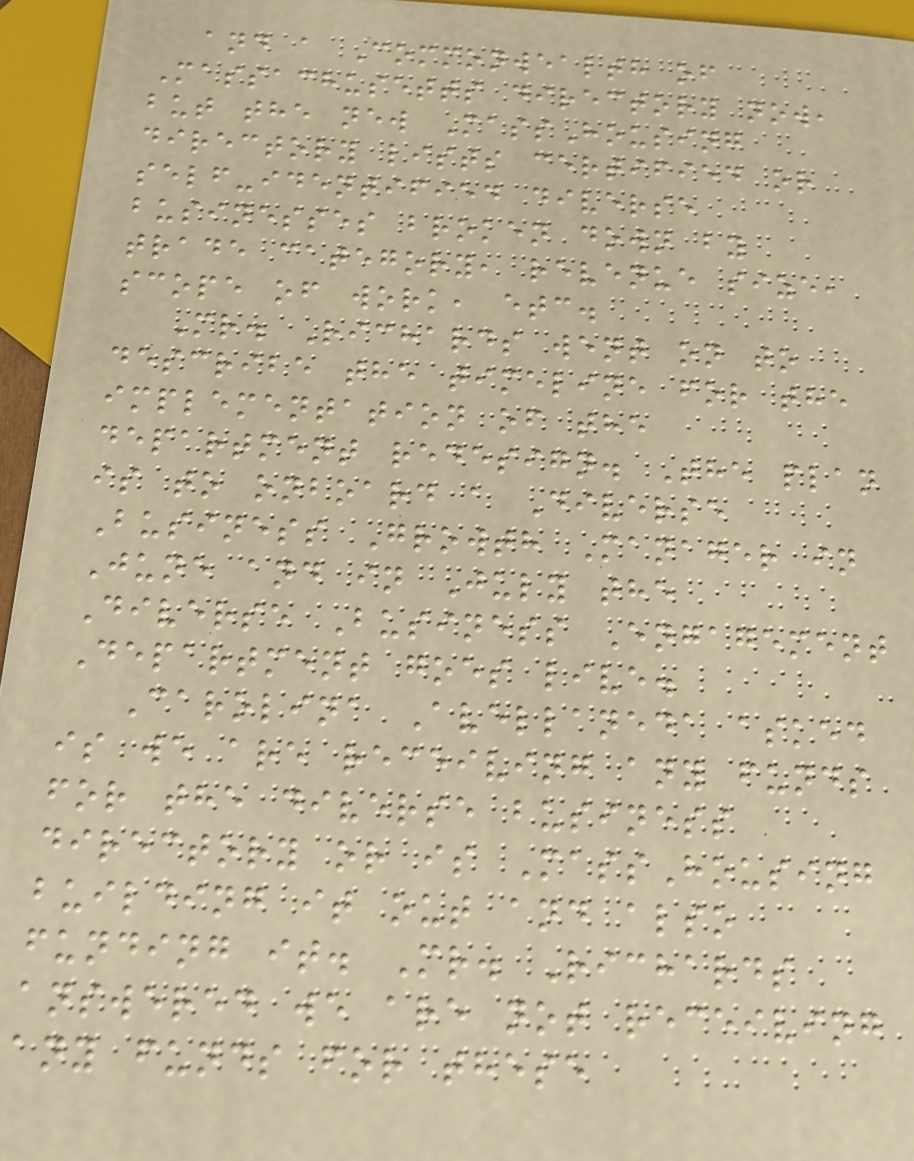and a Commonwealth of
Massachusetts directory now,
but the new MassHousing
directory lists certified or
self-identified diverse
businesses broken down by
trade category, revenue size,
scope of work, etc.
Mr. Richards went on to
describe the timeline for the
implementation of the
department redesign. The plan
is to onboard a Diverse
Business Growth Manager in
June and in July the
Diverse Business Engagement
Department goes live.
Carolina Avellaneda asked
is we are receiving any funds
for the diverse business
directory or is MassHousing
building it out and also
funding it. Mr. Richards
answered we are not receiving
any funds for these
